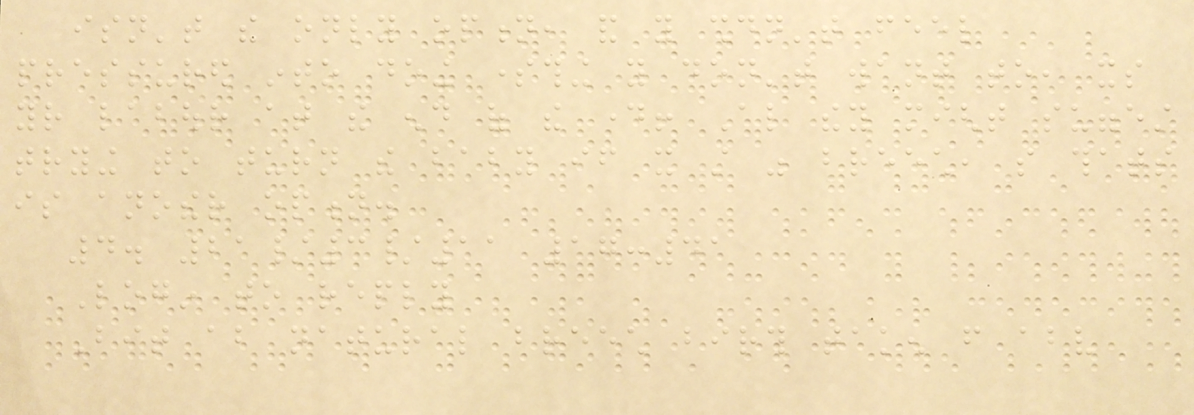isn't the only option, and you shouldn't feel
pressured into doing something you don't want to, its
your labour at the end of the day! Also they might suggest
trying to turn the baby if it still was breech, so thats
is another option.
4. 21/3/11 17:41
Login to reply
Bit about natural breech birth taken from above
